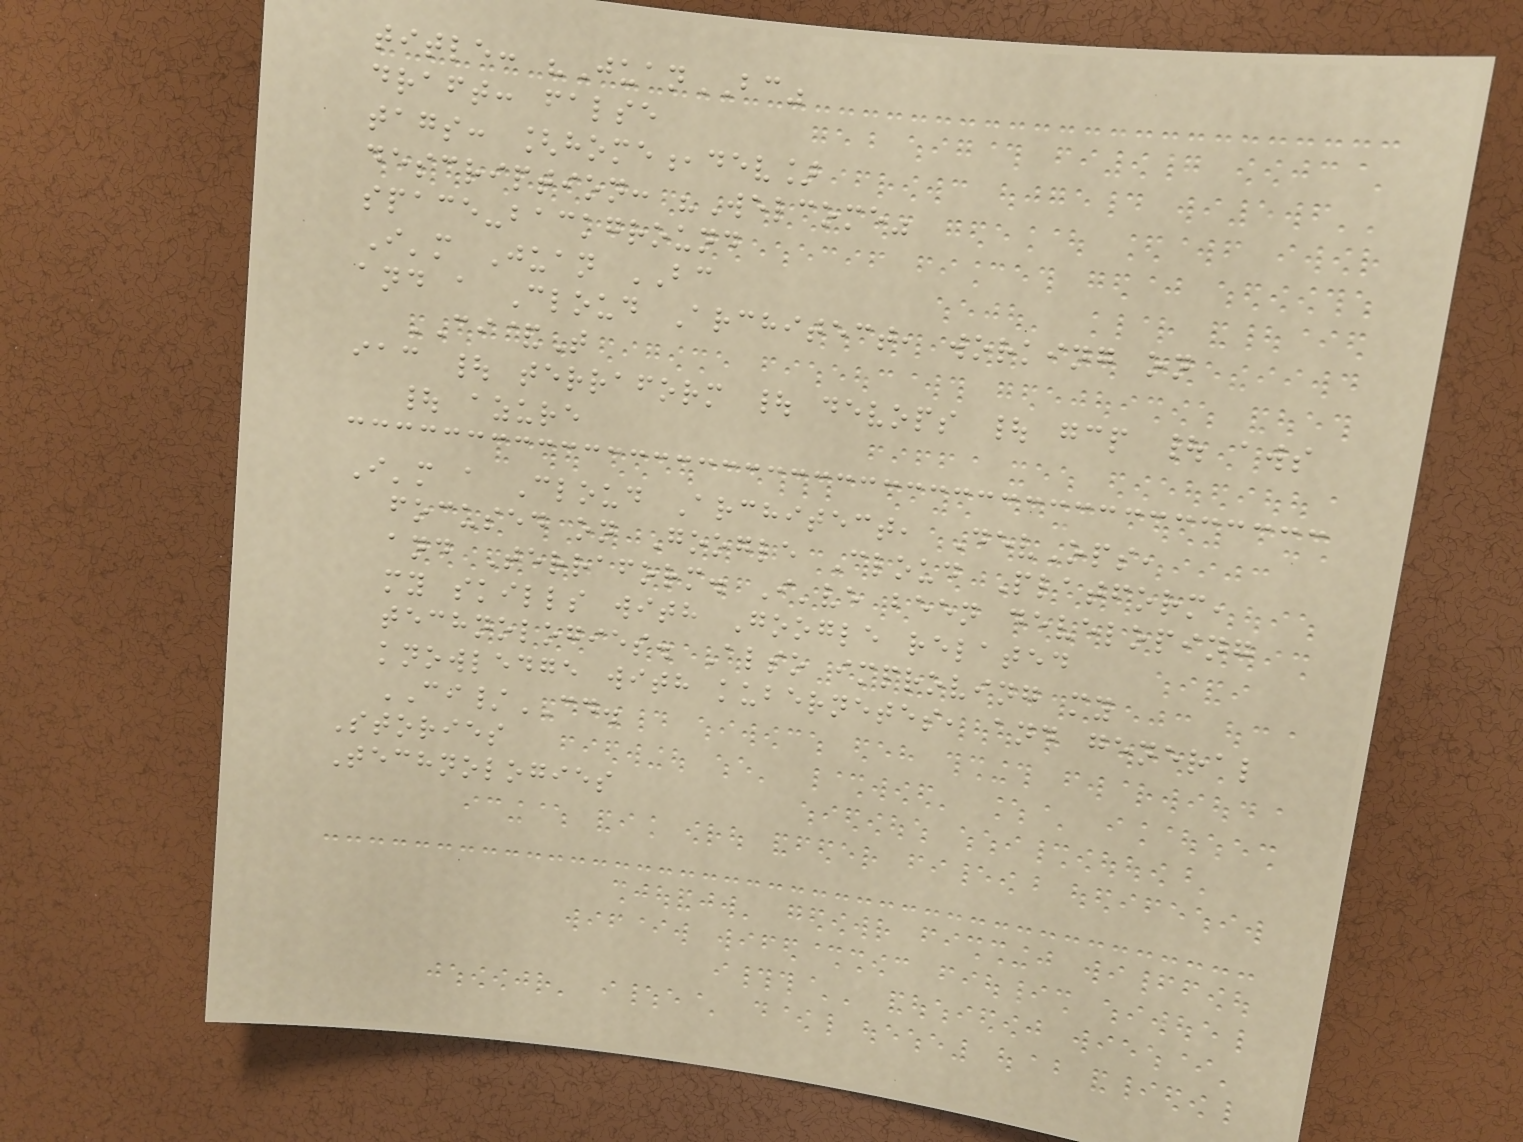title: "JuanBC"
draft: false
tags: [home,dev]
description: "Welcome"
space-background
I'm Juan BC
and a Cloud Architect, working on
CI&T
iac | terraform | devops | gcp | aws
| azure
I'm a Cloud Architect, DevOps,
focused on Google Cloud Platform,
and Terraform. I've been developing
my skills with Google related
technologies. Also improving my
knowledge with kubernetes, and general
CI/CD.
Stories
Technologies
